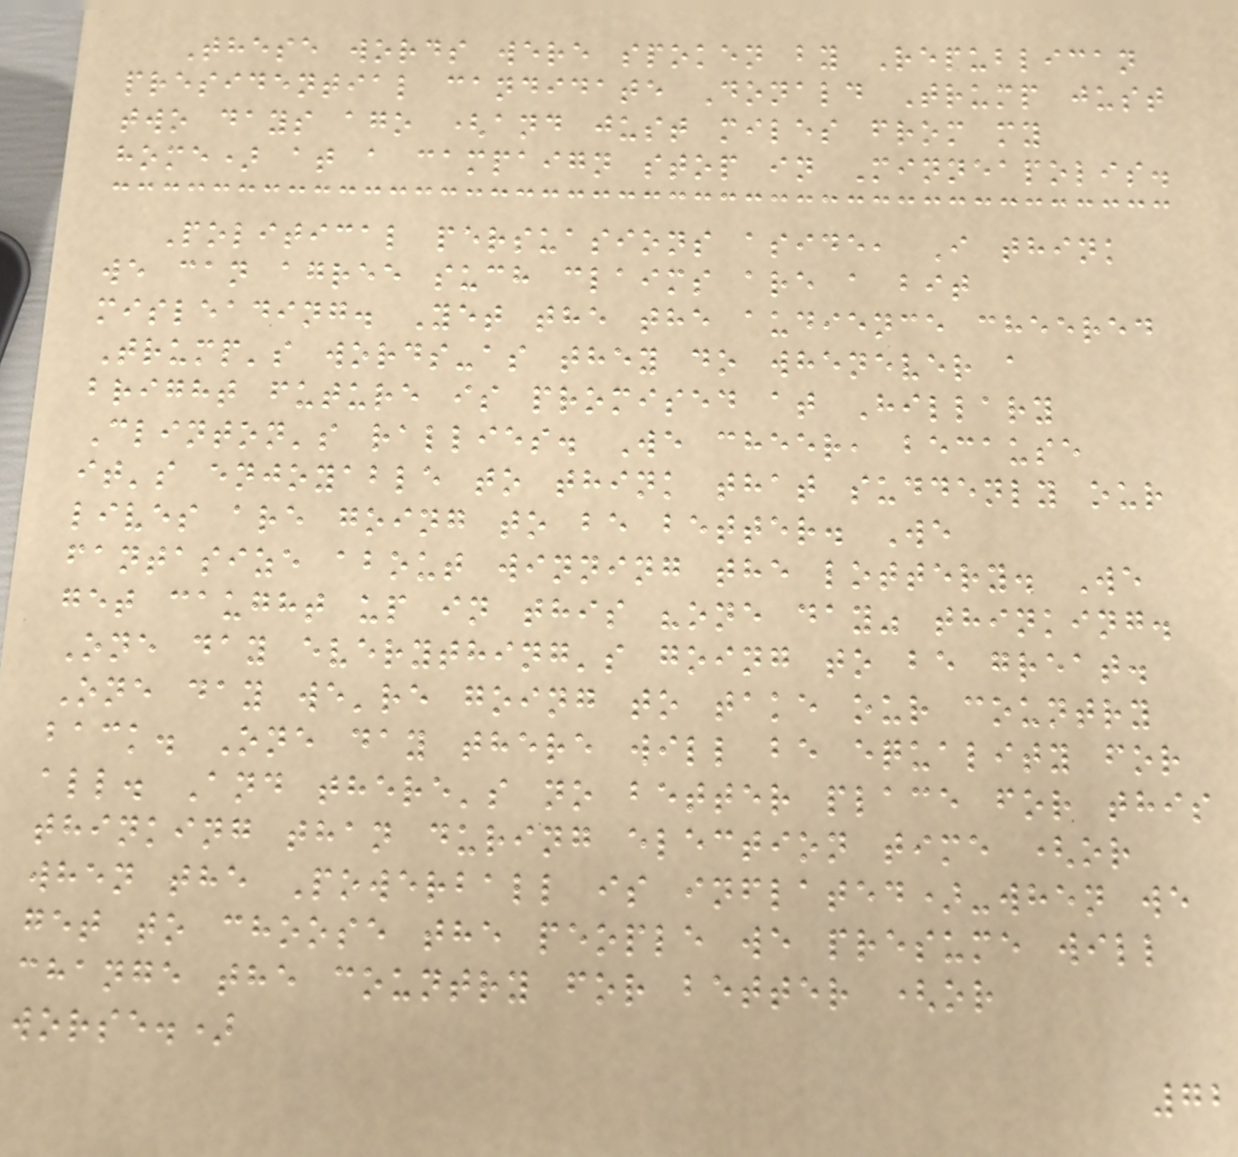These words were spoken by Republican
presidential candidate Donald Trump just
two days ago (and just miles from my
home) at a campaign stop in Minneapolis.
Political persuasions aside, I think
we can agree such claims are a bit
misleading. Yet the the audience cheered
Trump's words-as they do whenever a
bright future is promised at Hillary
Clinton's rallies. We cheer, because
it's enjoyable to think that suddenly our
lives are going to be better. We
fantasize about winning the lottery. We
get caught up in this "one day" thinking.
One day everything's going to be great.
One day we're going to take our country
back. One day there will be equality for
all. And there's no better place for this
thinking than during election time (or
when the Powerball is inflated)-when we
get to choose the people we presume will
change the country for better (or
worse.)
72
